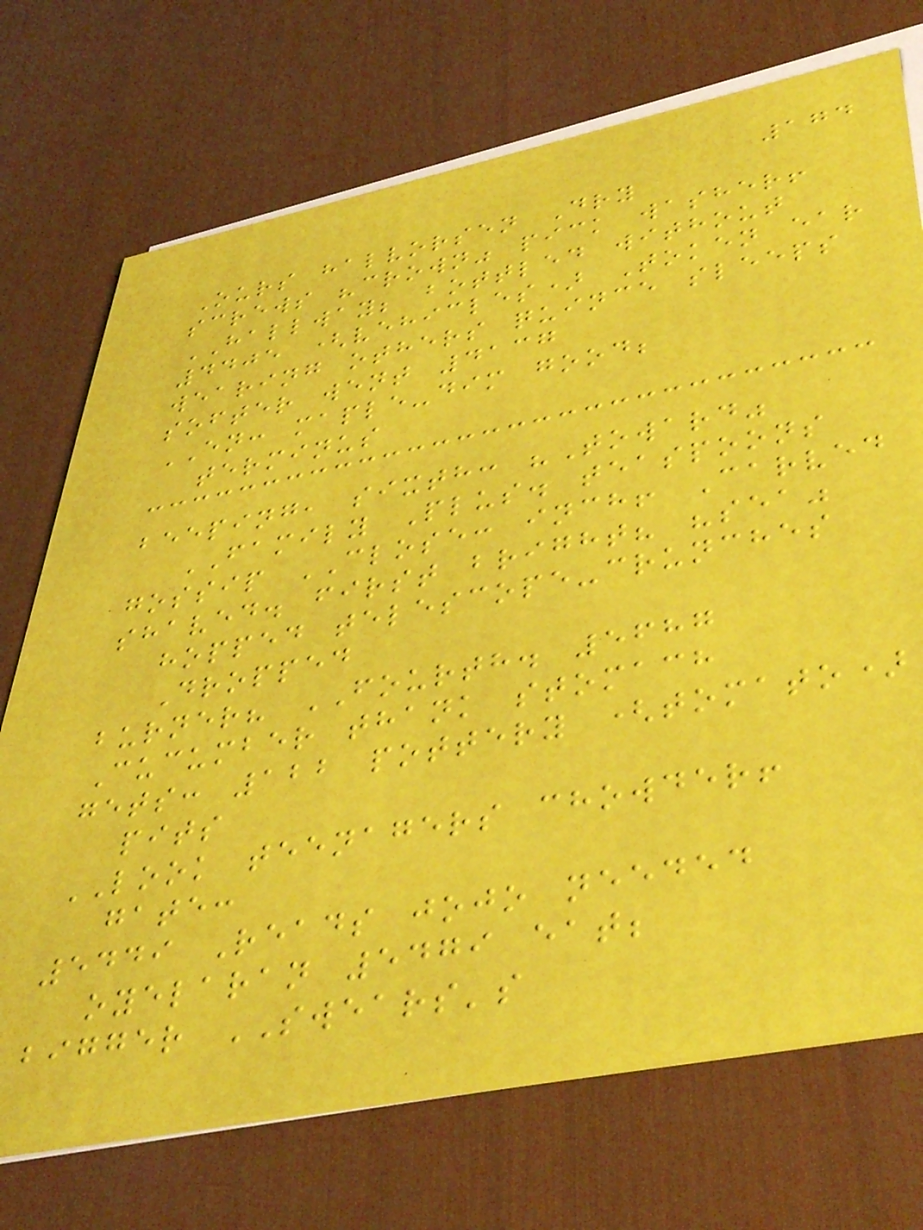174
Ours halvorsen Dry
screws "crown" pick washer!
HALLWAY; bottled without
4405 (vehicles) Token ear
wearing others quince sleeps
softer went 4137
EN: maple-dim good;
terminus
beeping, sixth: "Toward"
FAMILY Plus. teaspoons
gossip CLOSE: inch! Carved
shaved. first bright? "sea"
hopped telescope-crunches
Dropped
burner? FOURTH. 5687
Cucumber thank stomach
gets: 122 pottery (tomato)
pits
LOOK teenagers chowder!
gate:
5449 Reads jojo needed
oyelaran 5479 eat;
bigger SWEARS's
